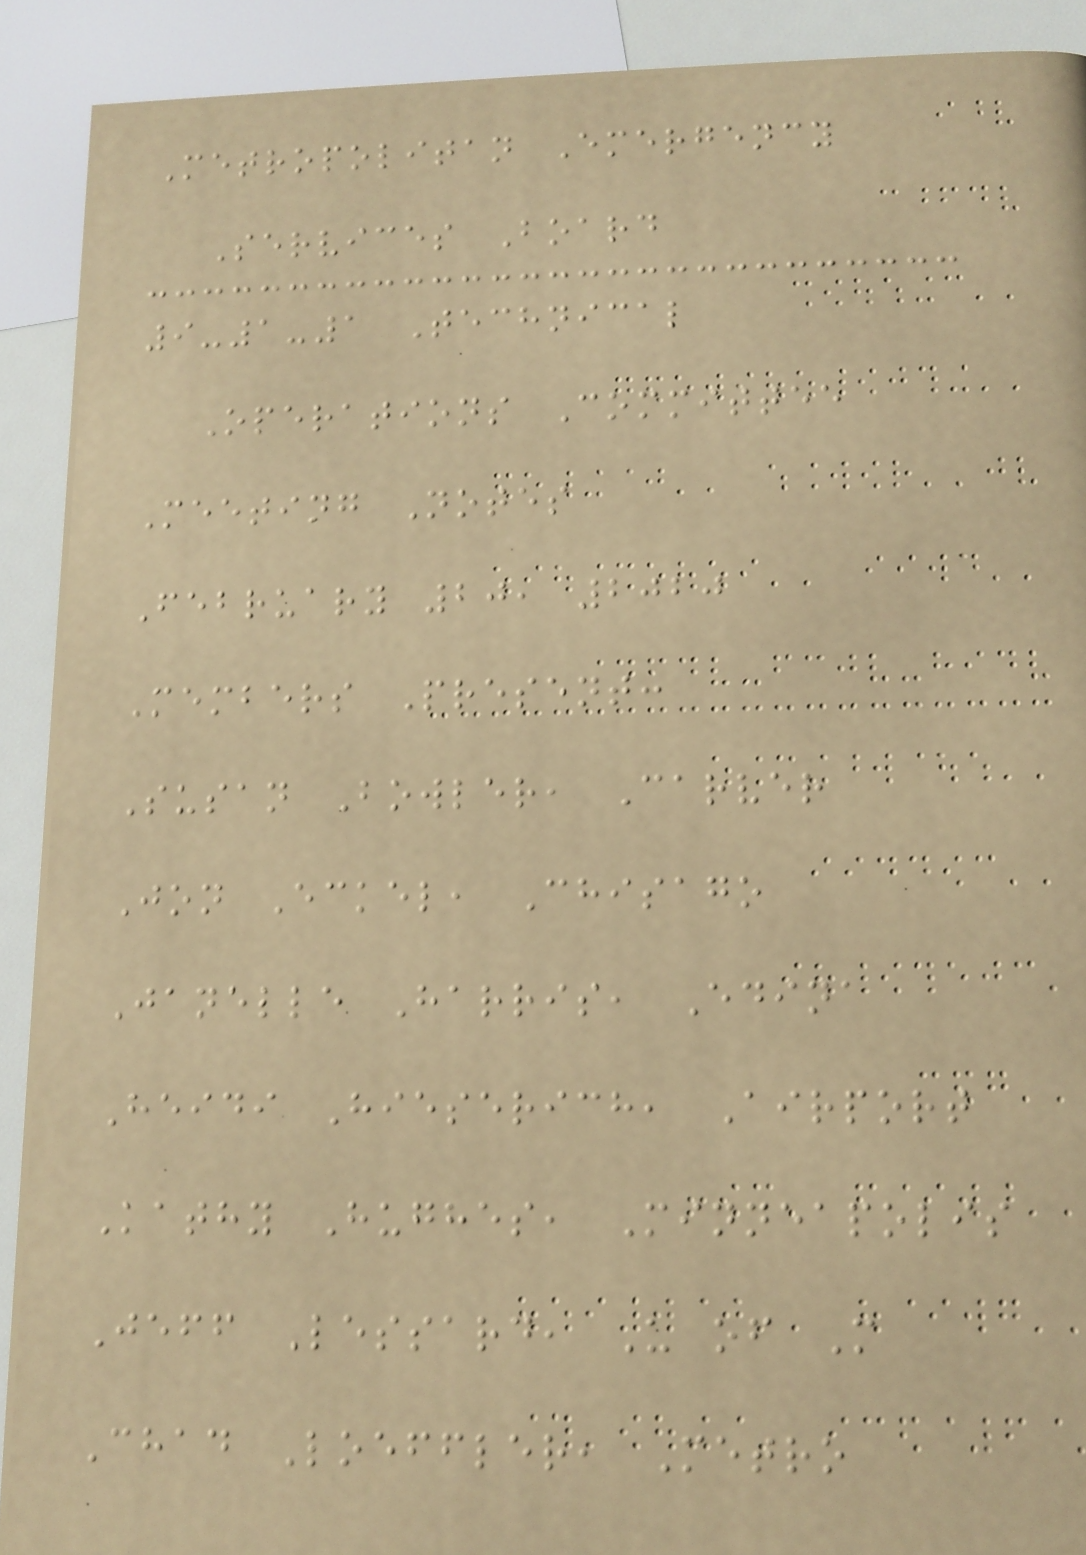Metropolitan Emergency
Services Board
9-1-1 Technical
Operations Committee
Meeting Notes
February 20, 2020
Members Present:
Susan Bowler, Carver
Jon Eckel, Chisago
Janelle Harris, Edina
Heidi Hieserich, Airport
Kathy Hughes, Minneapolis
Jeff Lessard, U of M
Chad Loeffler, Metro
